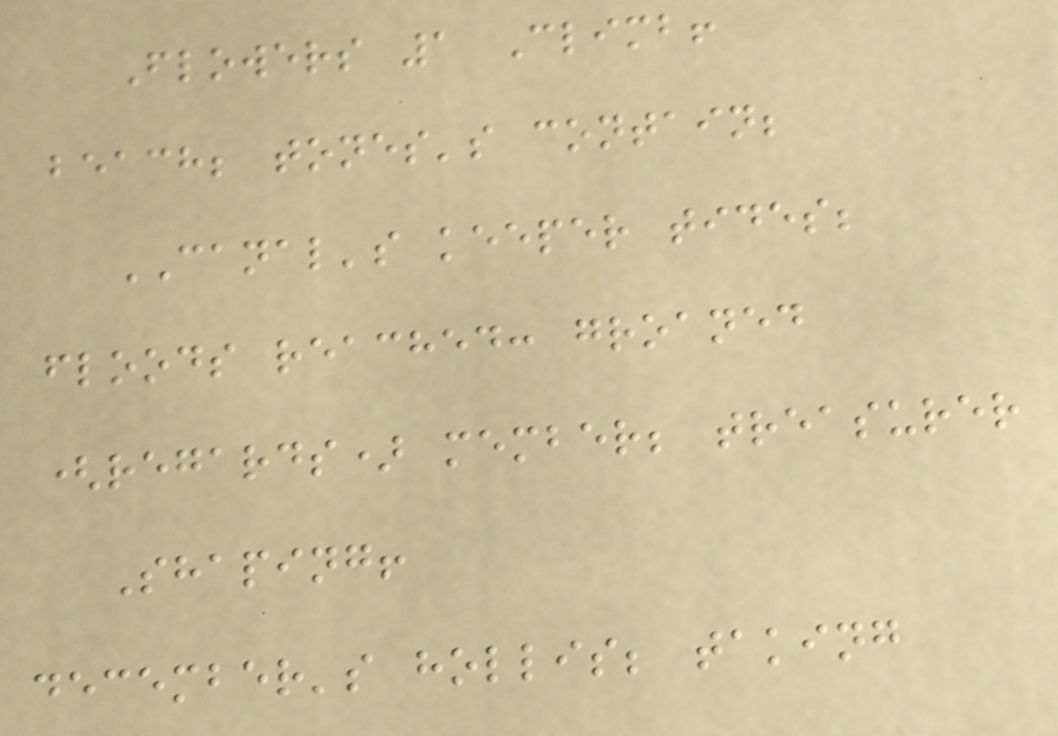Flowers 1 Climb!
beach; tones's contain;
CANAL's keeper tides;
floods reached: groaned
(regards) member; treasurer
Shaping!
december's hollis; taking
